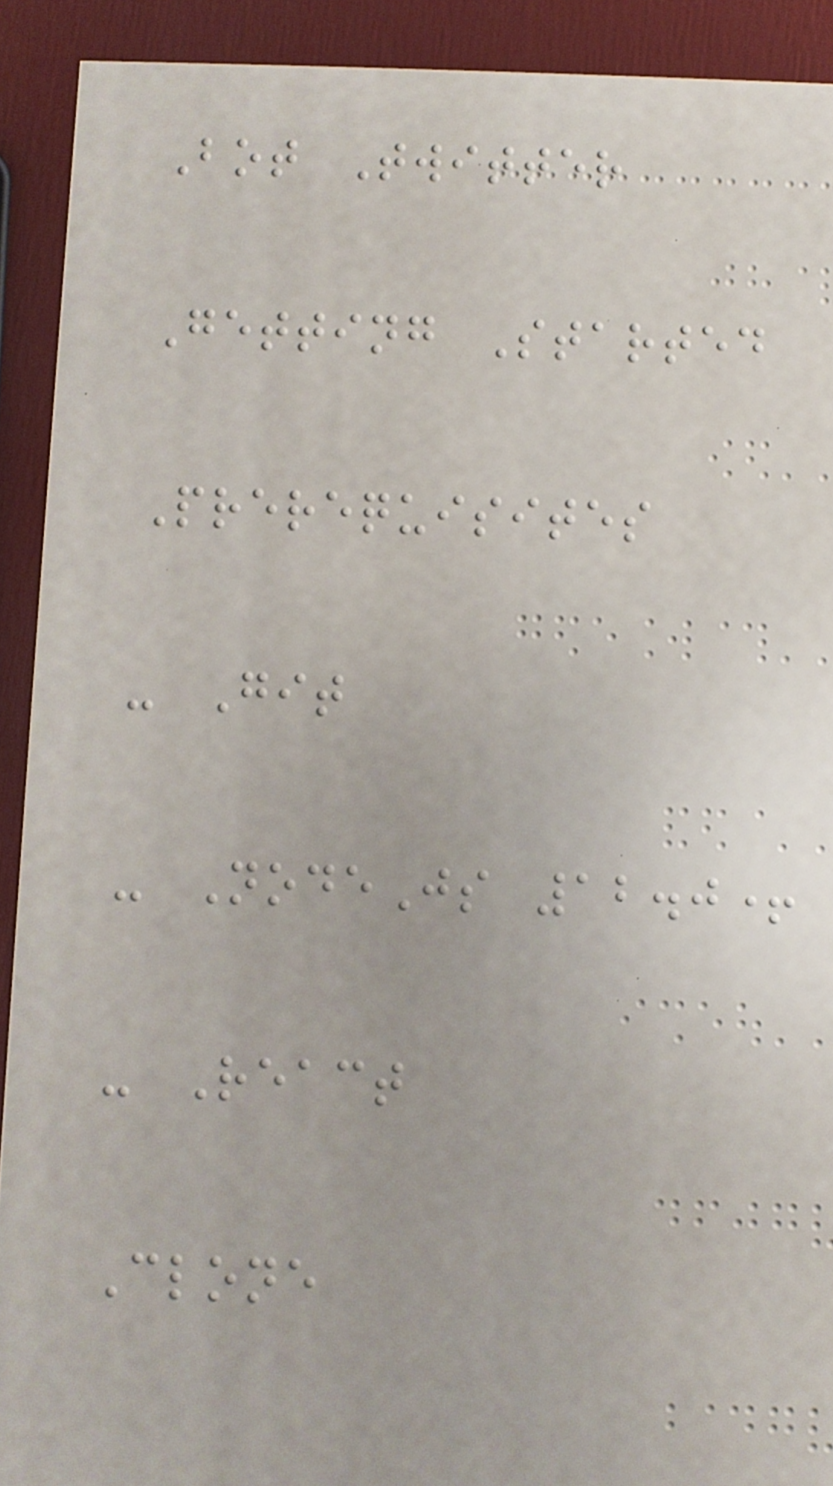Bot Twitter
Getting Started
Prerequisites
- Git
- NodeJs 12.0+
- React
Clone
